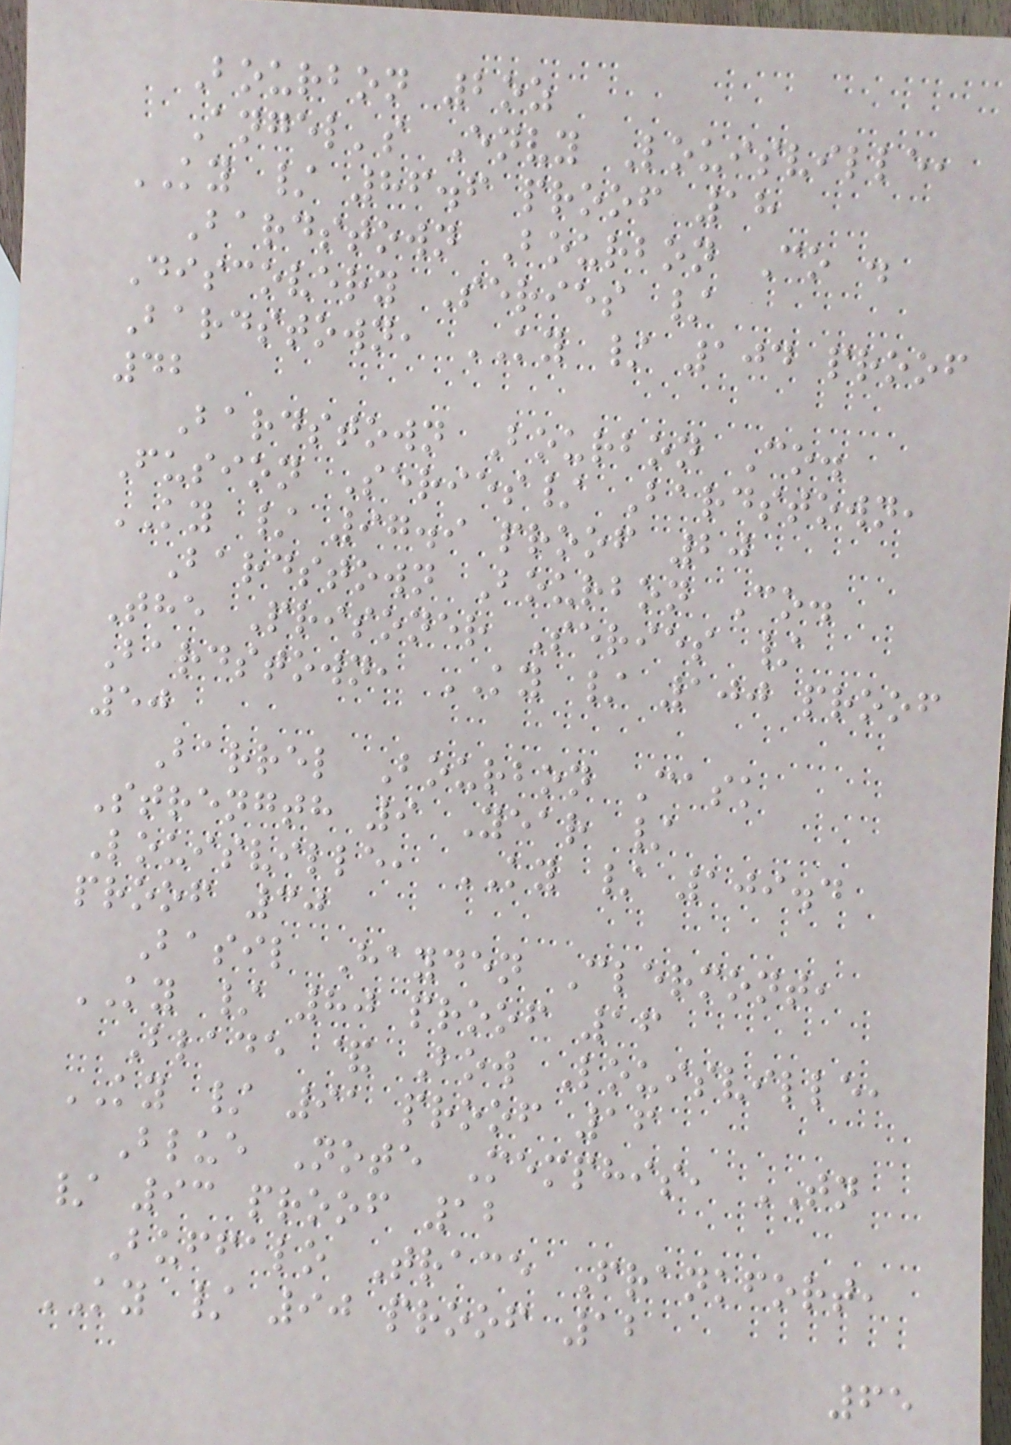Bourbon 2oz
Angel's Envy Louisville,
KY / 86.6 proof 18
Bardstown Bourbon Co .
Discovery Series /
Bardstown, KY / 104 proof
42
Bardstown Bourbon Co.
Fusion Series/ Bardstown,
KY / 97.9 proof 20
Bardstown Bourbon Co.
The Prisoner Series /
Bardstown, KY / 100 proof
50
Barrel Bourbon Cask
Strength 9 Year /
Louisville, KY / 109.4
proof 30
Basil Hayden Clermont,
KY / 80 proof 16
Blade & Bow Louisville,
KY / 91 proof 16
Blue Note Memphis, TN
/ 93 proof 12
Buffalo Trace Frankfort,
KY / 90 proof 12
65
